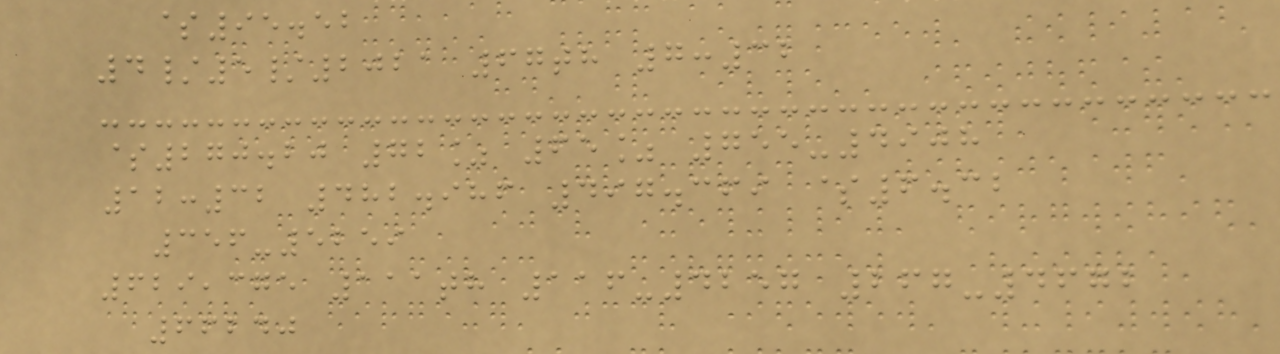$95.52
4/5/2021 67th 7:32
$270.20 72% 65% 755-4908
12:32 482.986 497.369 $6.32
356-5259
629,375 111th 116-4257 267-4672
66240
